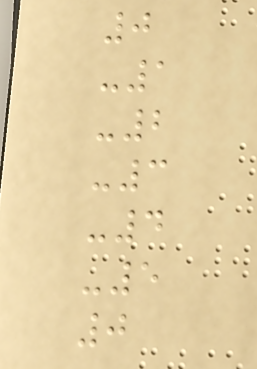0
-1
-2
-3
-4
-5
0
